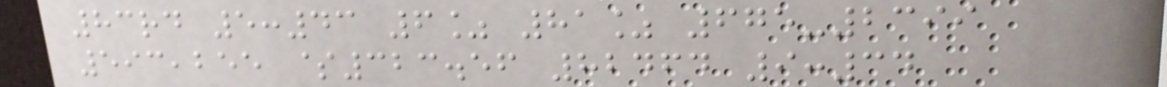83rd 5:43 6% 81% 675-2399
593,255 $323.56 82464 9:34
